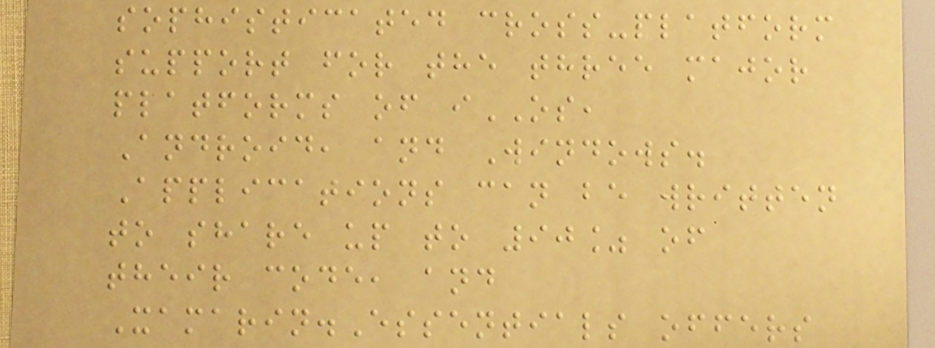sophisticated cross-platform
support for the three major
platforms of iOS,
Android, and Windows.
Applications can be written
to share up to 90% of
their code, and
Xamarin.Essentials offers
